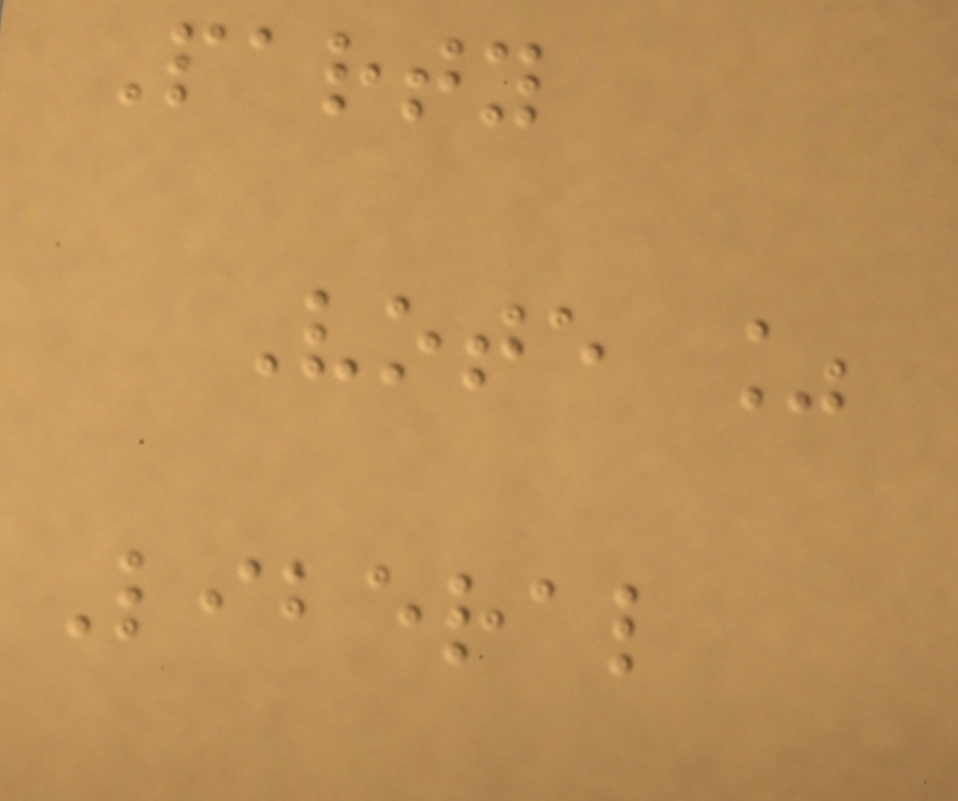Party
Vote %
Liberal
